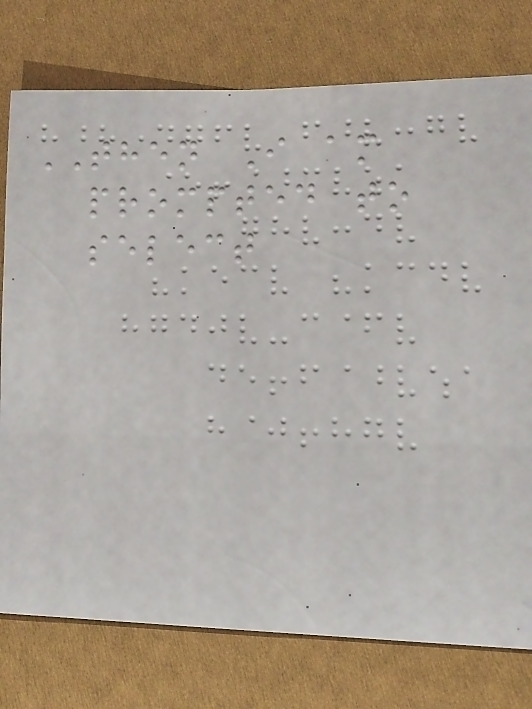THEN I am
prompted to
select
